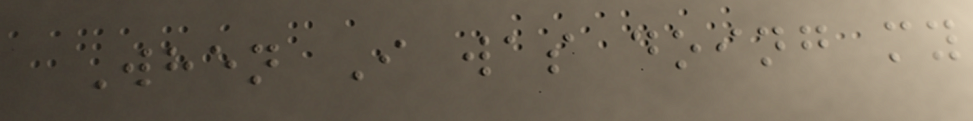When I was doing my
